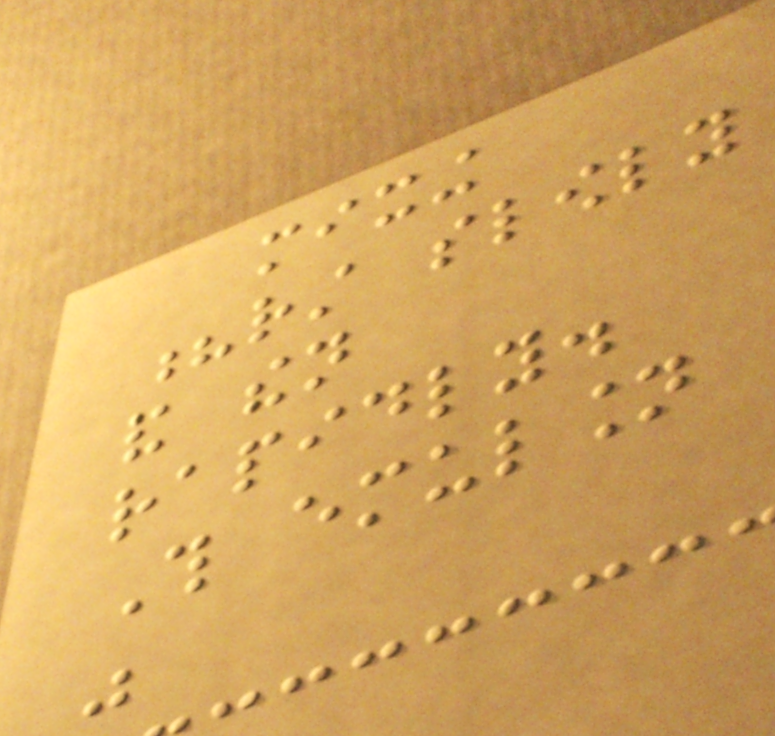mixing
?rst slowly
and then
rapidly.
This emulsion
was
